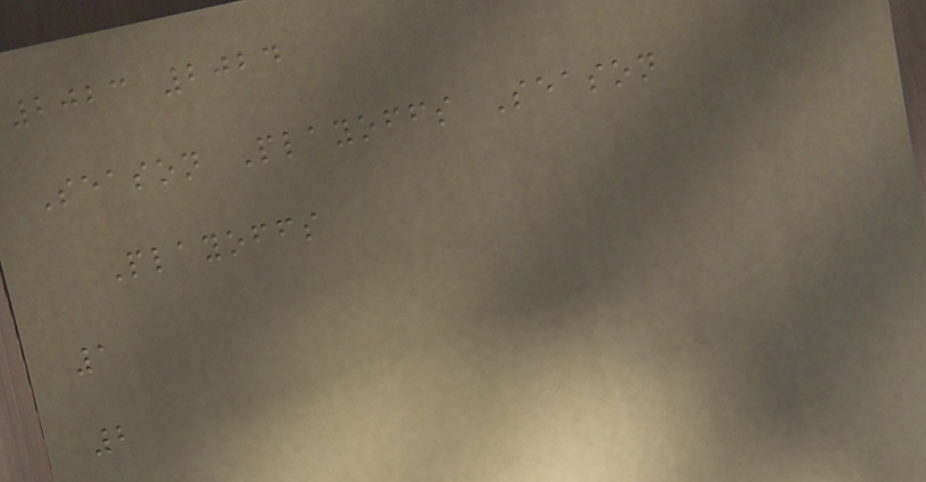2023 2024
Season Playoffs Season
Playoffs
1
2
